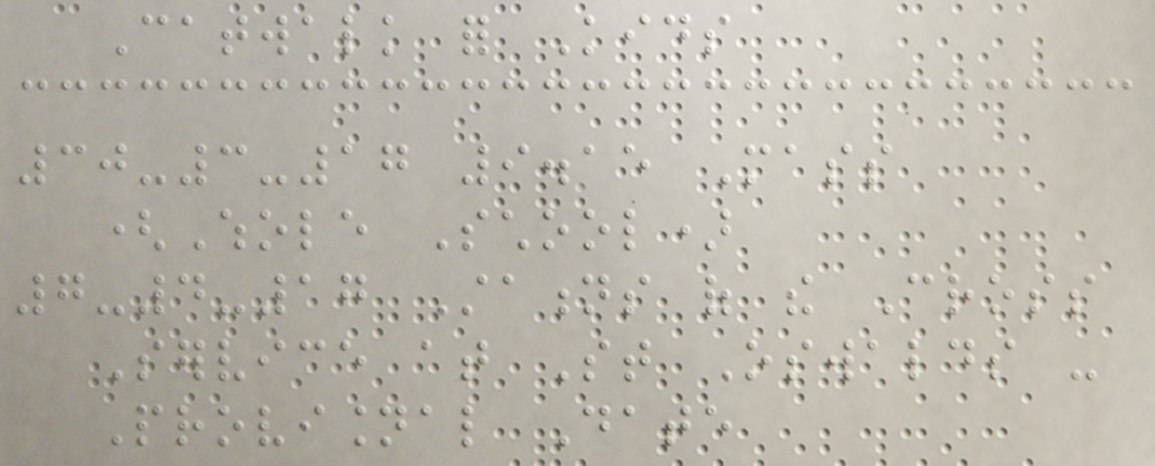Catwalk for Kids
30-3-17 9.15 Mass
(Whole School)
7-4-17 Stations of the Cross
Service at St Oswalds -
Provisional Date
